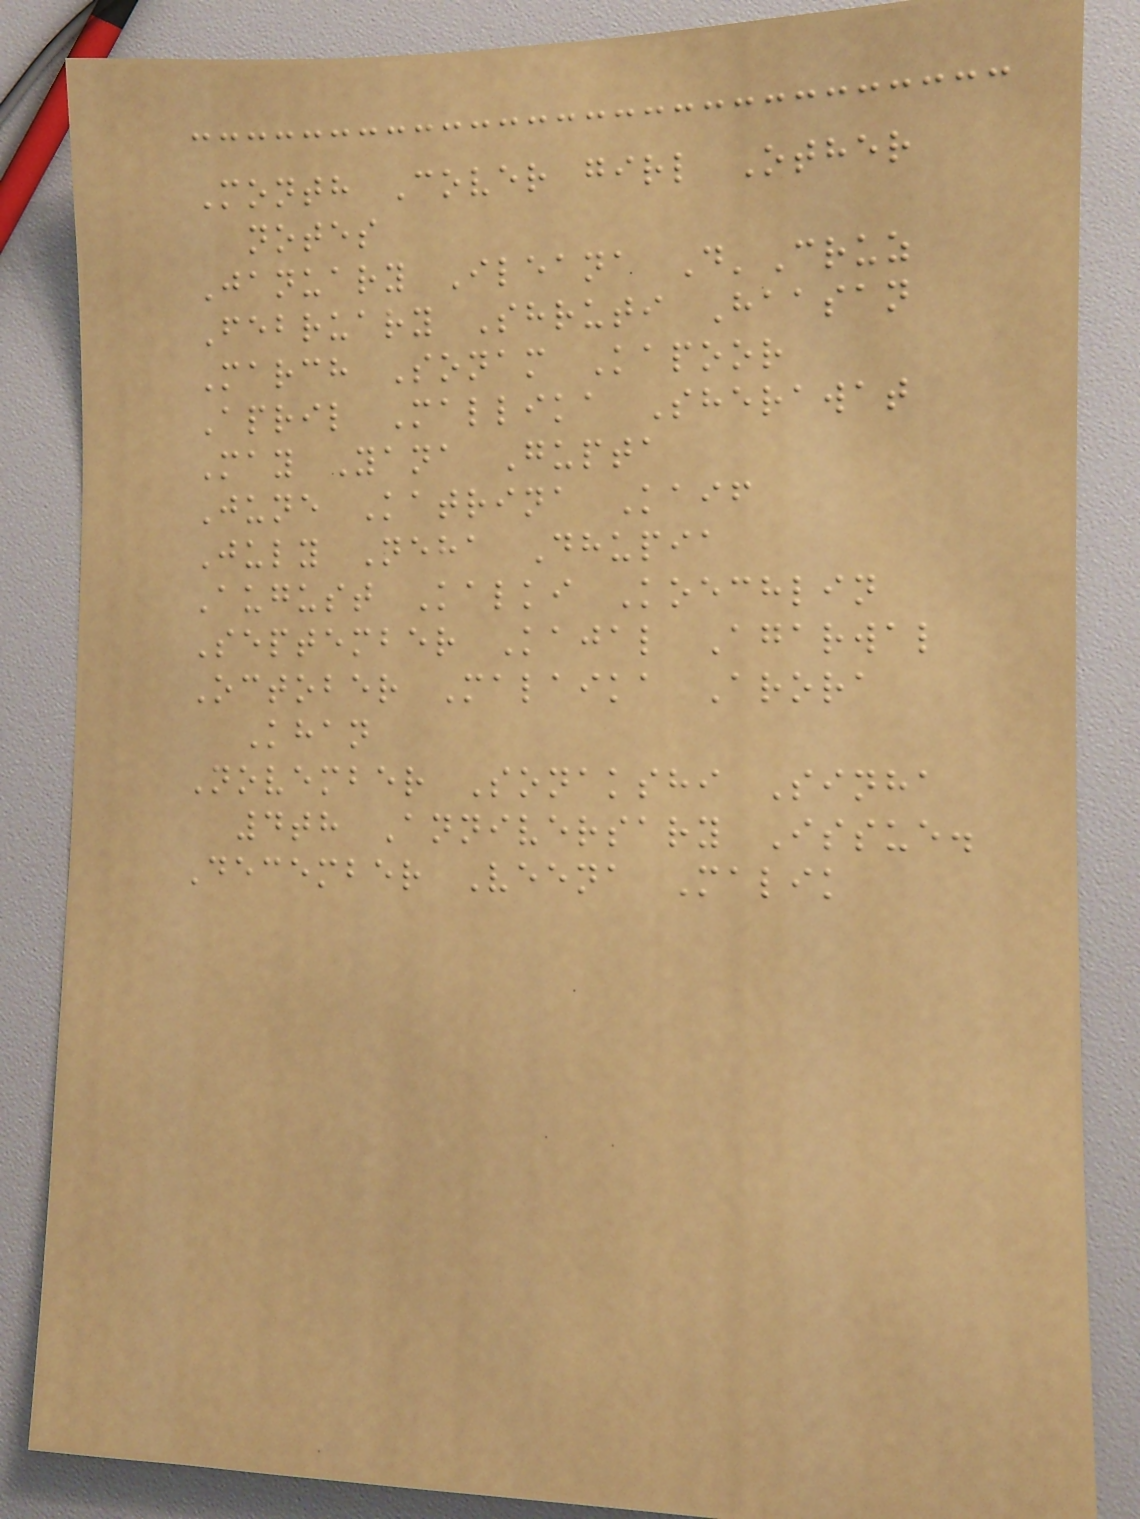Month Cover girl Other
notes
January Ileana D'Cruz
February Shruti Haasan
March Sonam Kapoor
April Mallika Sherawat
May Yana Gupta
June Katrina Kaif
July Neha Dhupia
August Kalki Koechlin
September Kajal Agarwal
October Malaika Arora
Khan
November Sonakshi Sinha
4th Anniversary Issue.
December Veena Malik
